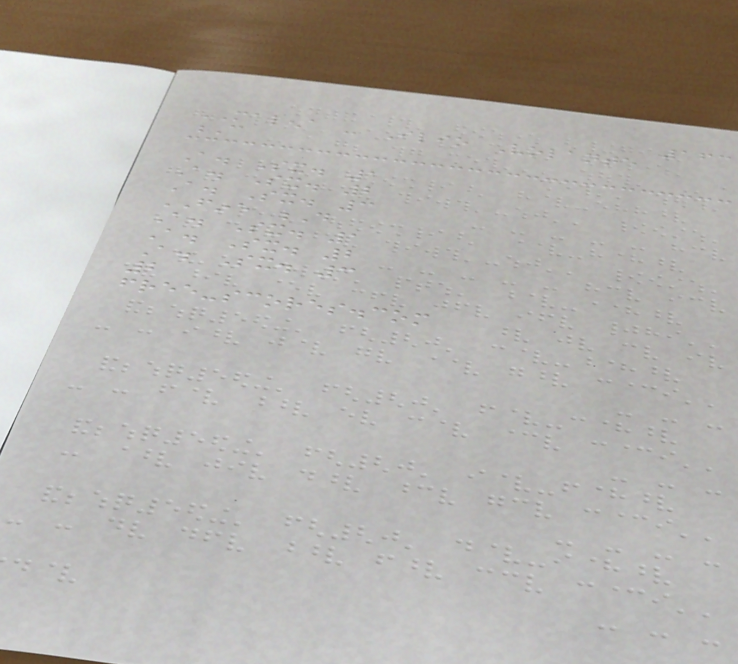163
MALENA - Ilio Volante
C
A. Sx. 1
A. Sx. 2
A. Sx. 3
FINE D
A. Sx. 1
A. Sx. 2
A. Sx. 3
2
free-scores.com
